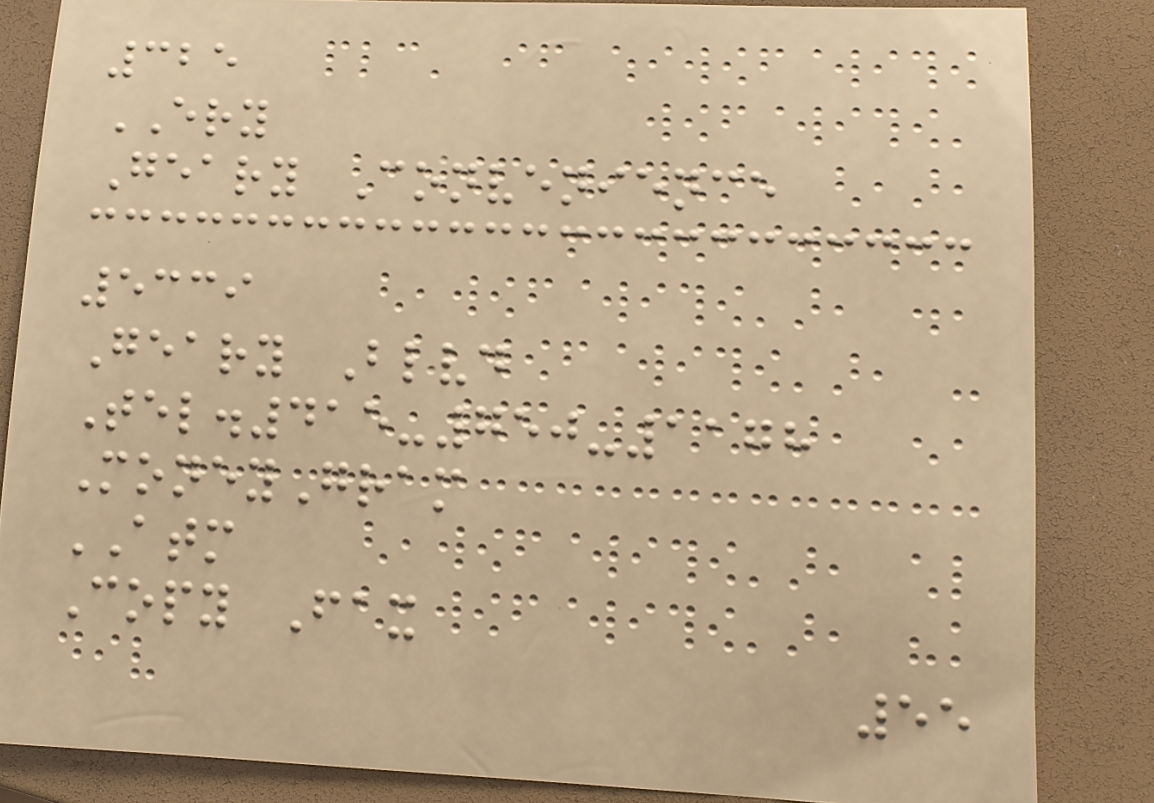325
ERY
Geary Convenience
5339
Geary Blvd
Tel.415-750-1178
MoneyGram
ATM
Copy Fax
55
